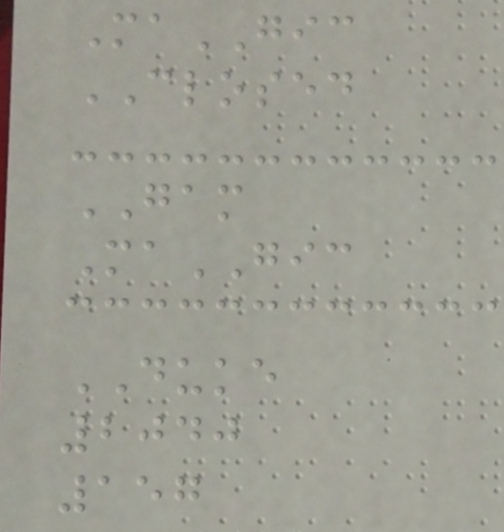MaGIC
CLOSED
GAM
MaGIC
DUKE
2040
157
